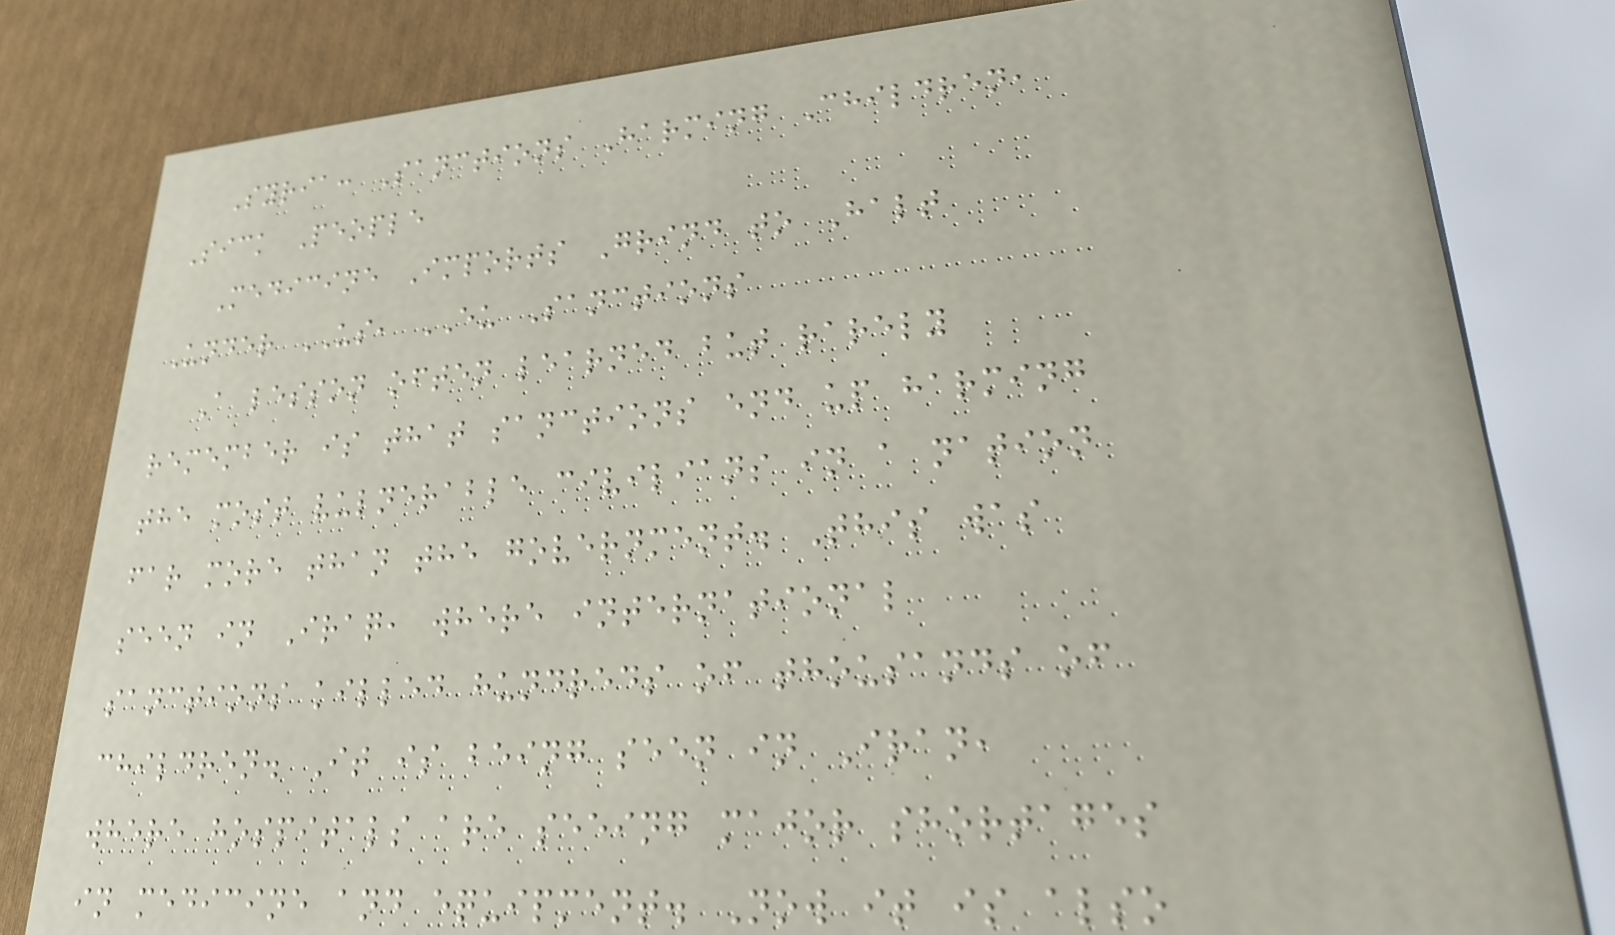Syria: Sanctions Harming Children,
Sick People
Medicine Imports Grind to Halt
Under US, EU Sanctions
A lesson often learned but rarely
remember is that sanctions end up harming
the most vulnerable civilians in a nation
far more than the government. This was
seen in Iraq, where international
sanctions killed hundreds of thousands of
children. It is being seen in Iran,
where hospitals are seeing major shortages
in medicine and equipment. Now it is also
